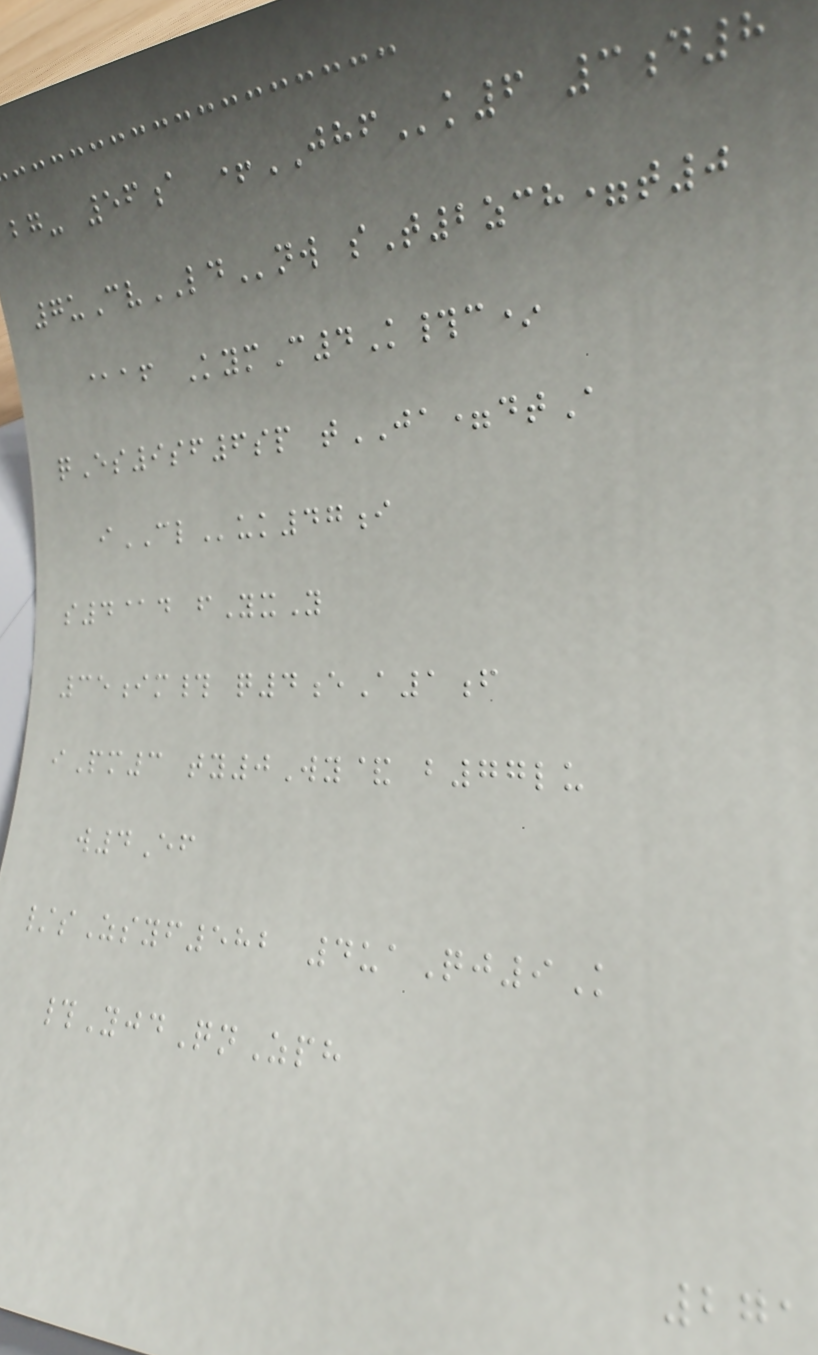bg- 56a +JHFk6 3d8
7uCvLDnw sT2zch=t0
@af KymC4K#c*
qEs9sf6sp tJA=dtA
iCLuk47i
s4@d fYxY
35im# q4eA1f
iPm3 ty0Wy& b77lu
w4Ef
/sZsyf582 4uaQj9K
#YjdQnZph
271
